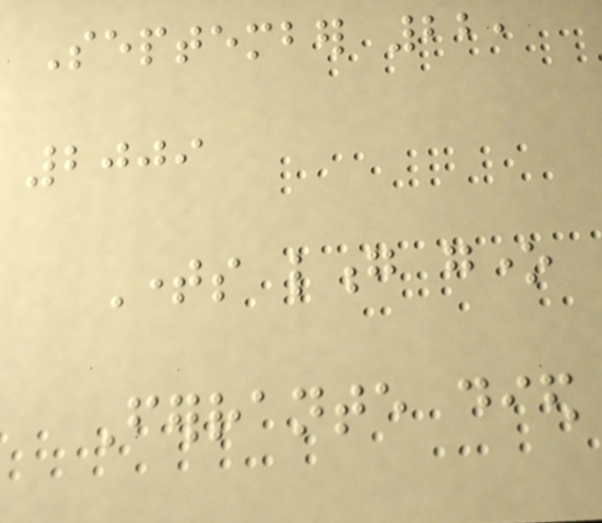September 22,
2009
Times long gone
Ferrante died
